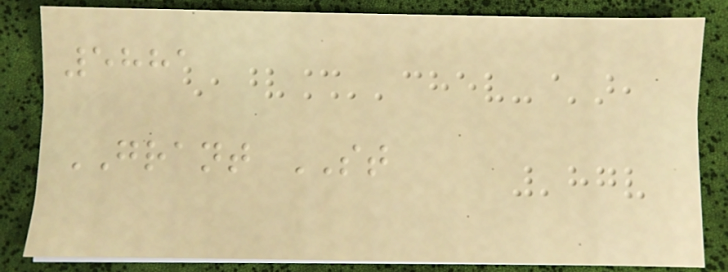5881
GRANT ST
